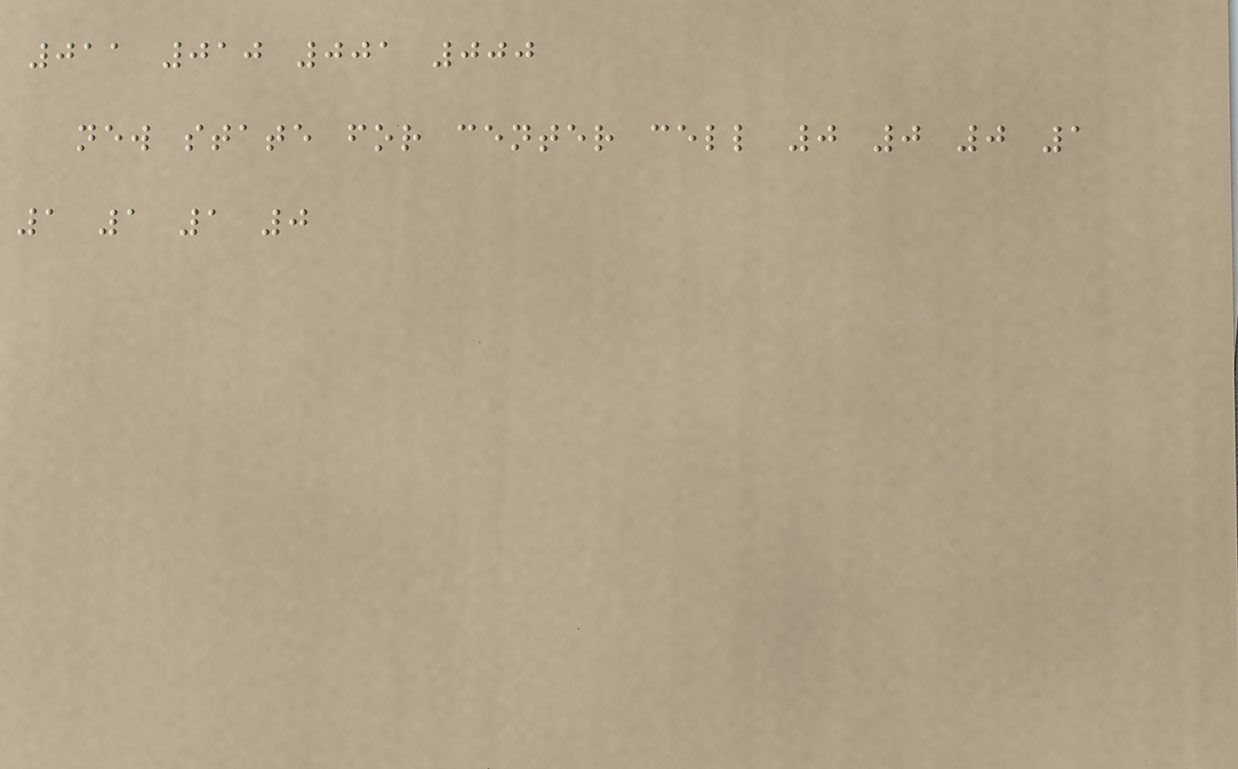011 010 001 000
new state for center cell 0 0 0 1
1 1 1 0
